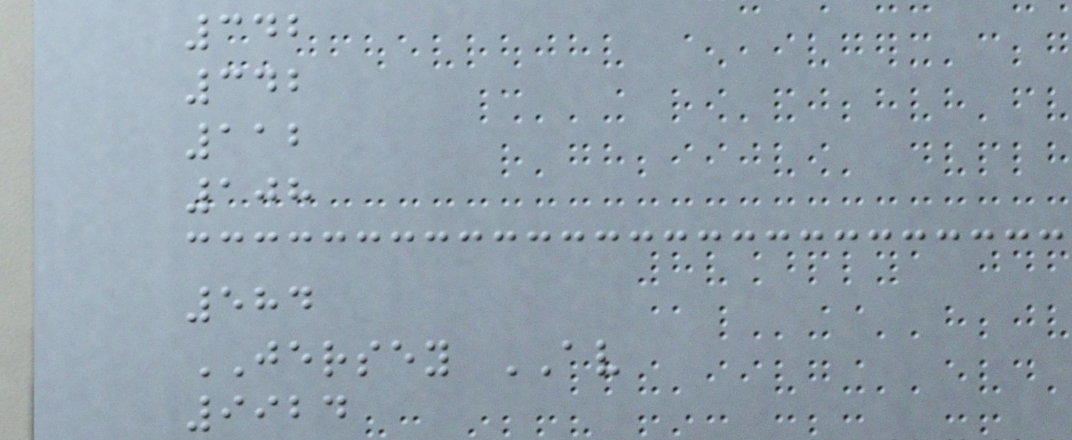342
342
112
108
584
JERSEY AV
9924
